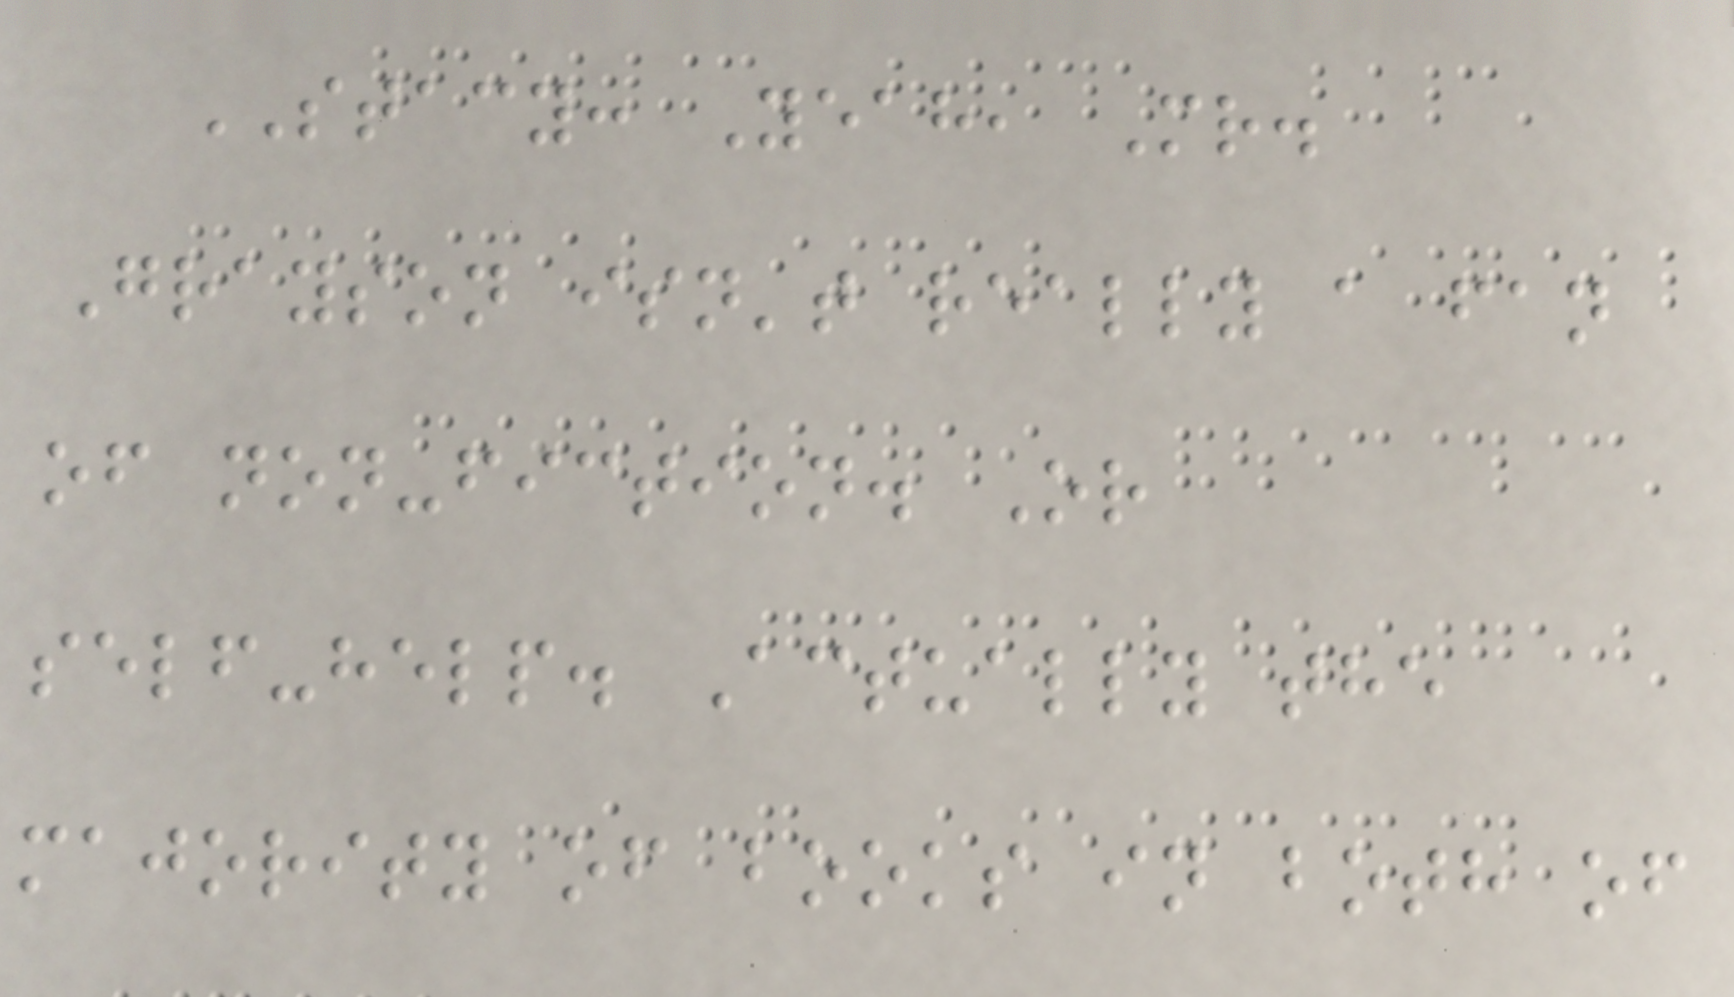STACY: Yeah, Mr.
Grayson isn't really a fan
of non-fiction. Or
self-help. Actually the
majority of books in both of
